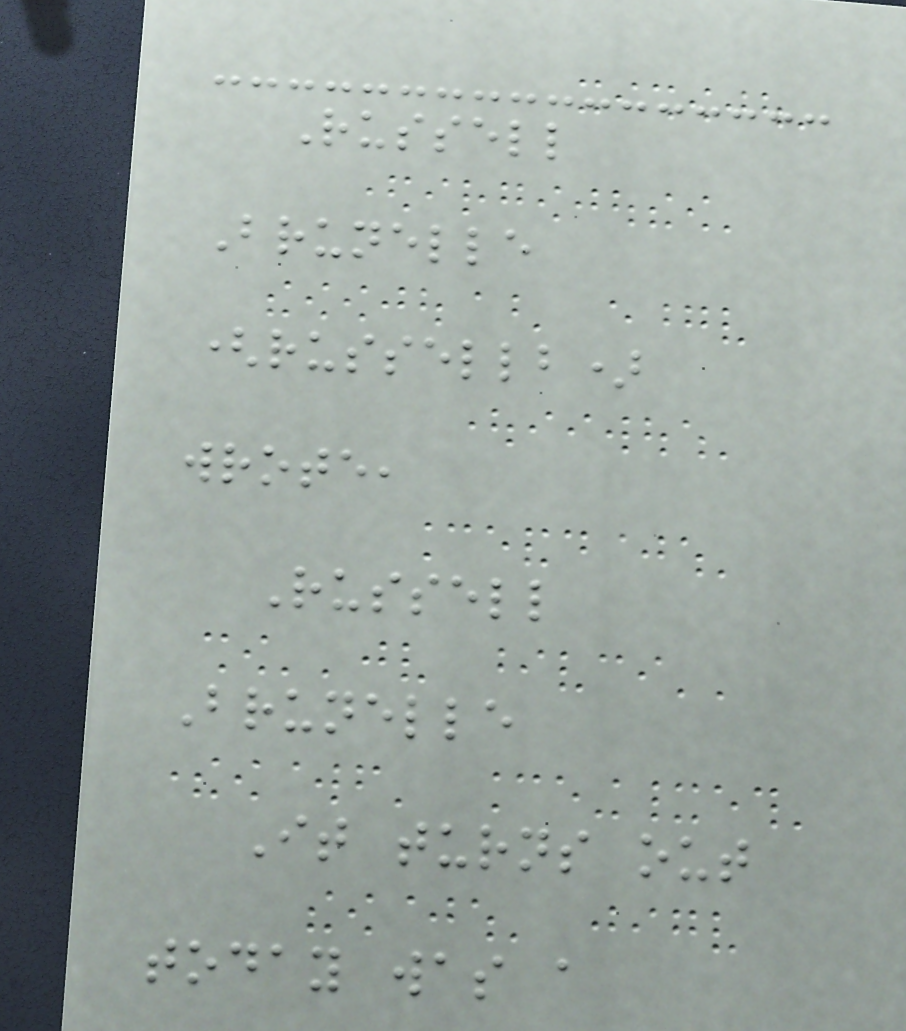Russell
Brunelle
(russellb)
wrote,
Russell
Brunelle
It turns out
today was a
